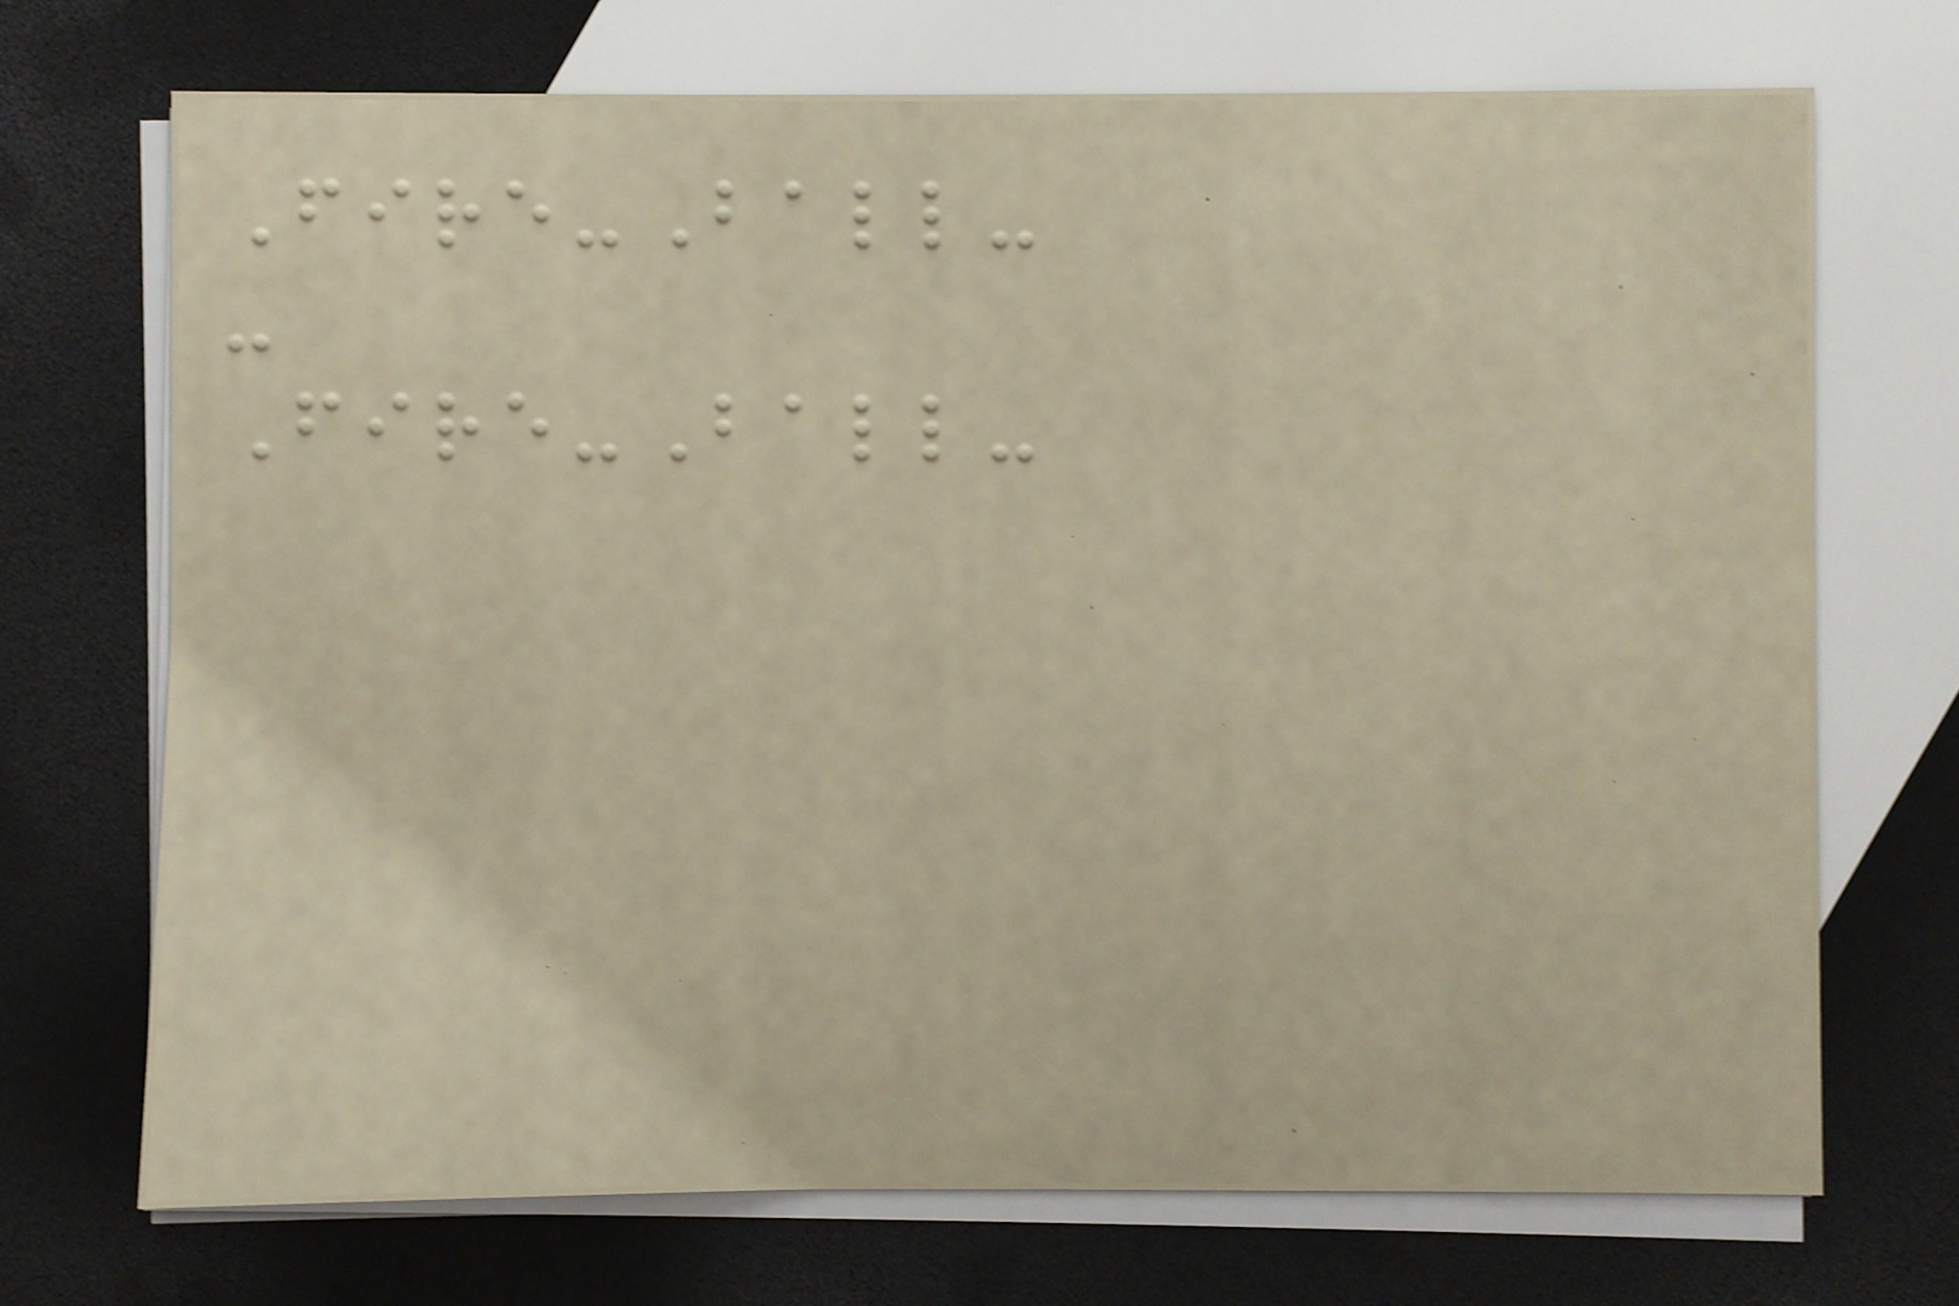Fire-Ball-
-
Fire-Ball-
